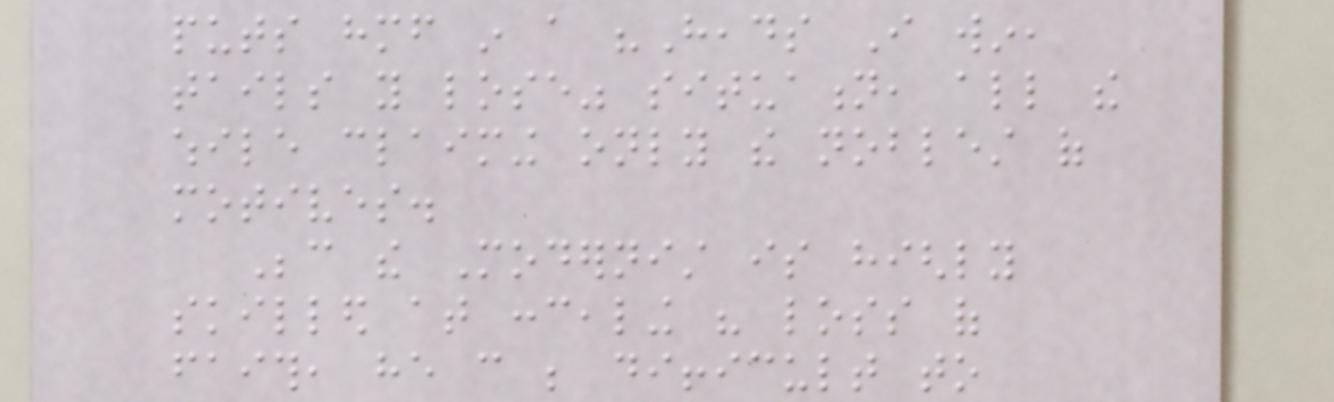puts himself in a "Heads I win,
tails you lose" situation, all the
while claiming only the noblest of
motives.
Because the Modernist is highly
skilled at concealing his loss of
faith, he can be difficult to
